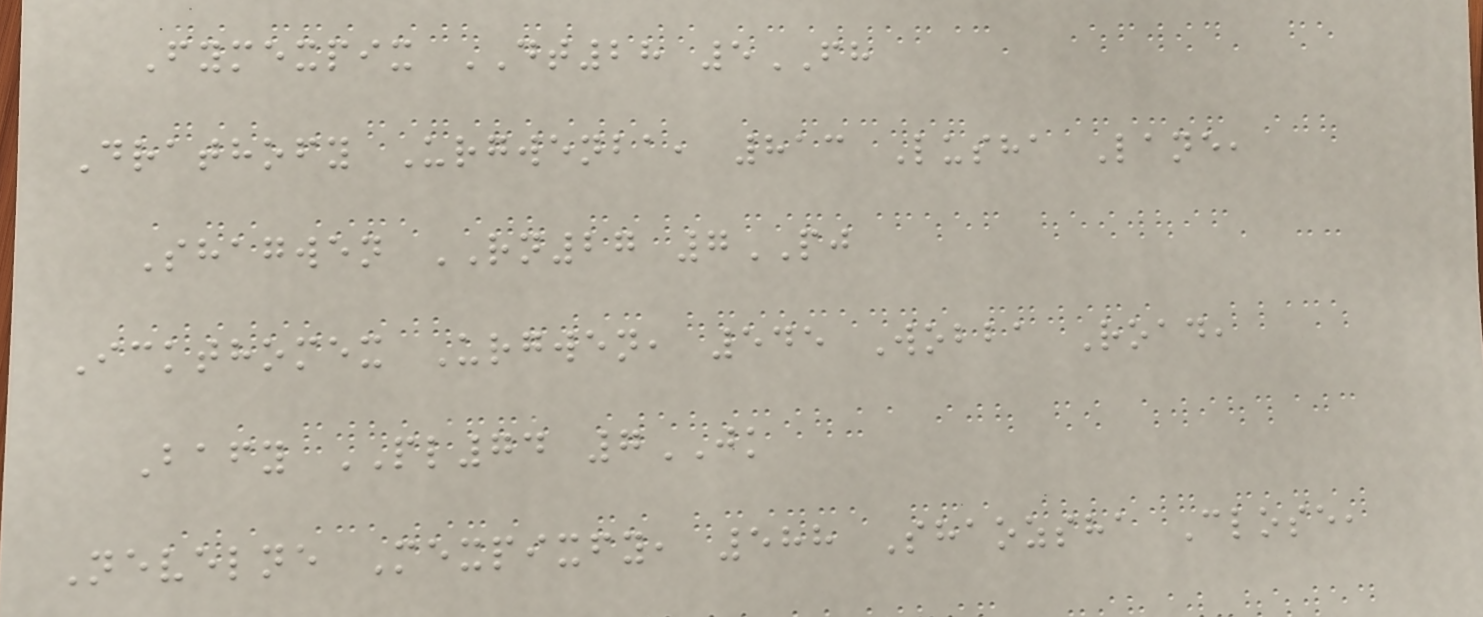Fymexpix DT28 5FH
Drathofy Urgwenba, 813 Lusha Lane,
Shagwen RN27 7PJ
Ickthomex Urgwen, 545 Wobba Road,
Bafy PL74 7JK
Nevelne Mexpixfy, 588 Shaozsha Close,
